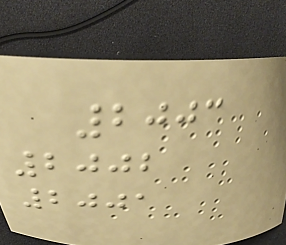2003
2002
2001
